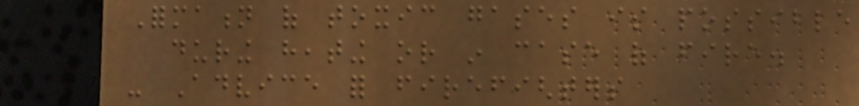Formation of toxic gases is possible
during heating or in case of fire.
- Advice for firefighters
